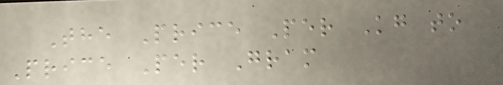The Price Per Kg to
Price Per Gram
